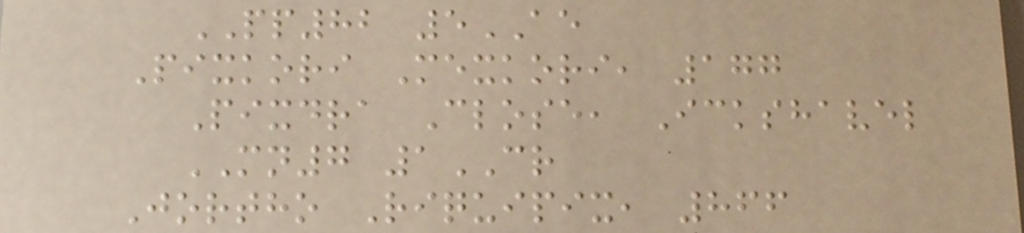PP82 5AE
Pixkori Mexkori, 177
Pixdra Close, Ickshavel
MN7 1CR
Jortho Riquipix, 866
